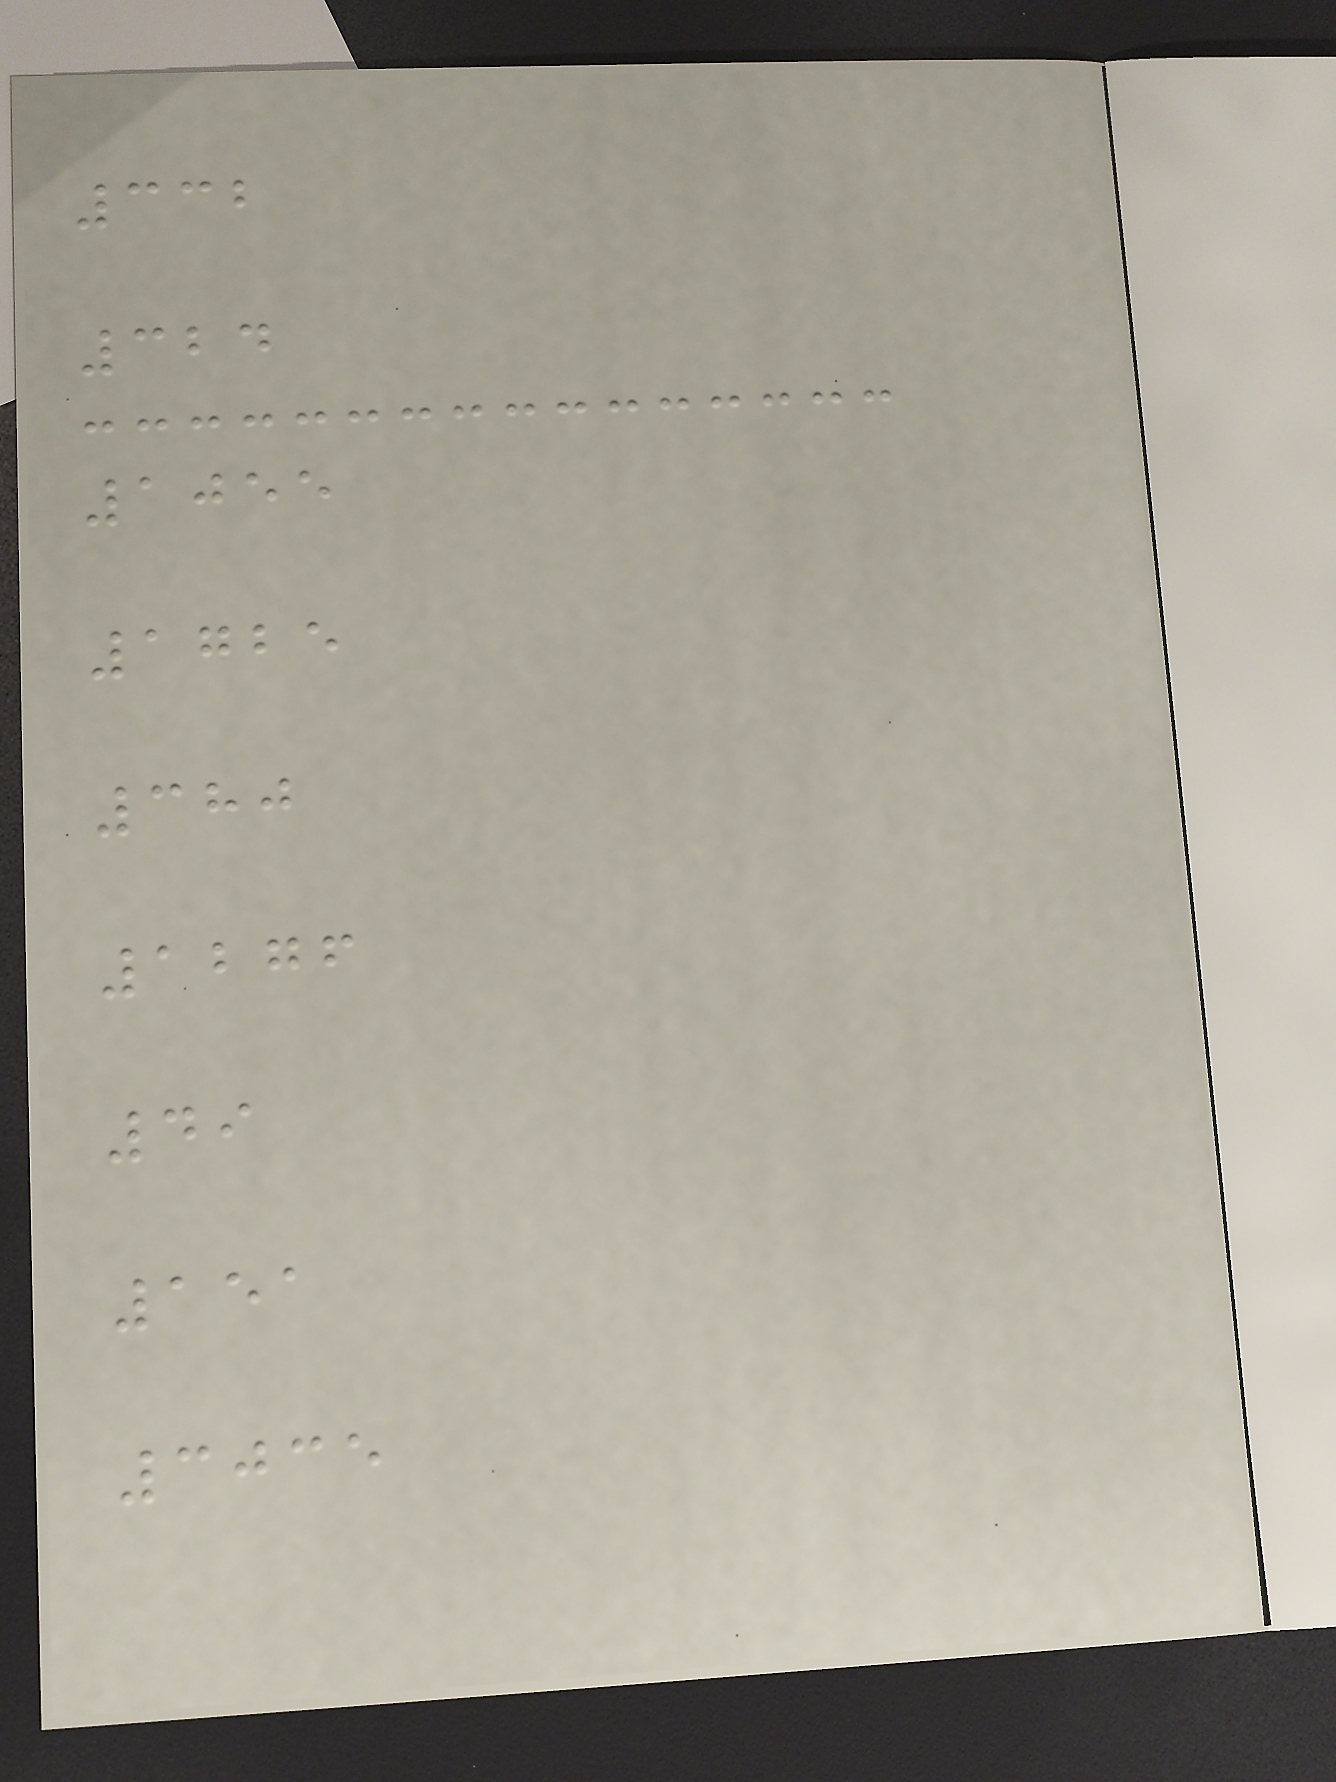332
324
1055
1725
380
1276
49
151
3035
